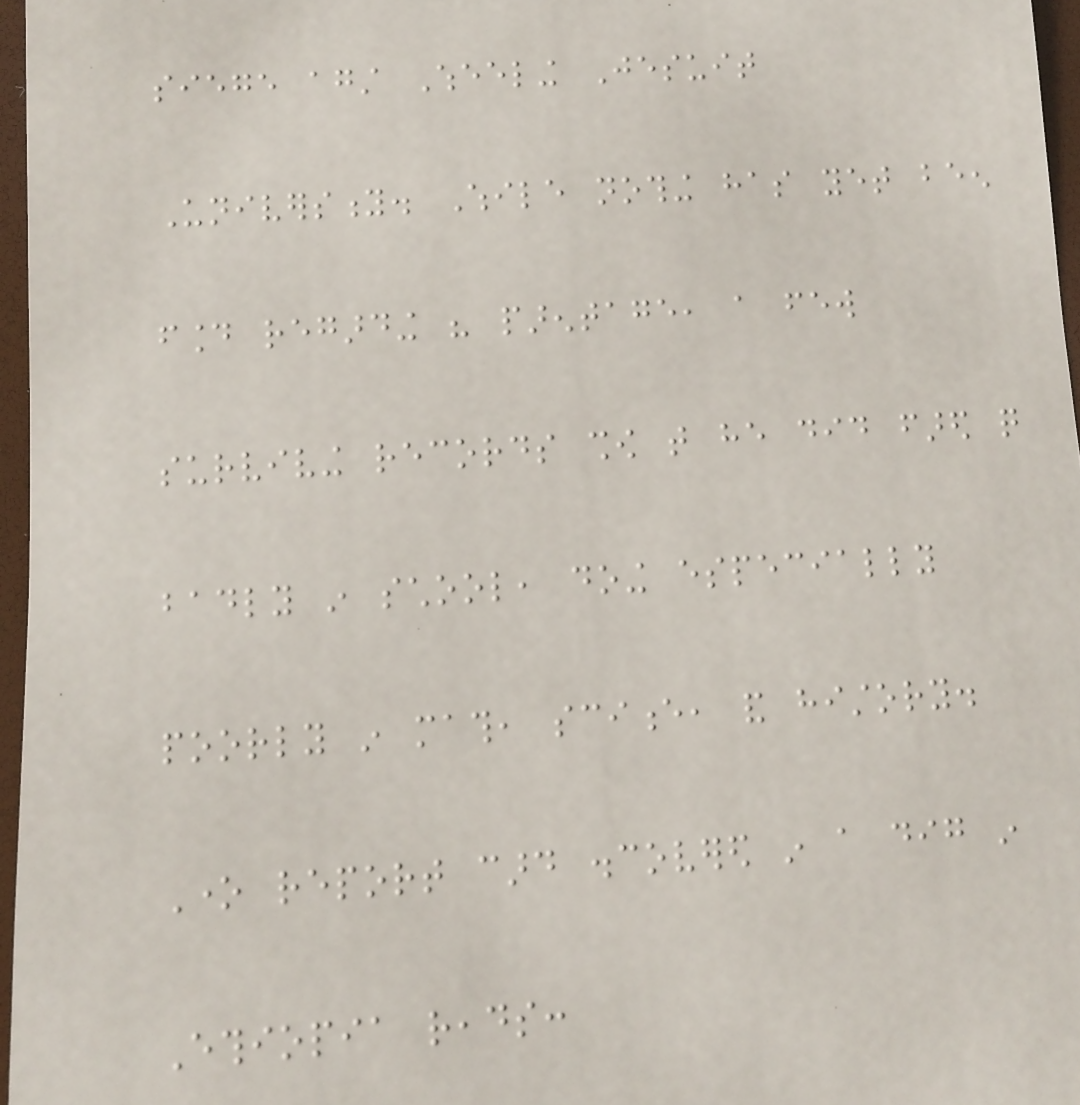siege against Wheeling Jesuit
University. While nothing has yet been
found regarding his parentage, a few
surviving records show that he did fared quite
badly in school, doing especially
poorly in math, science, and history.
One report card discovered in a dig in
Ethiopia reads:
